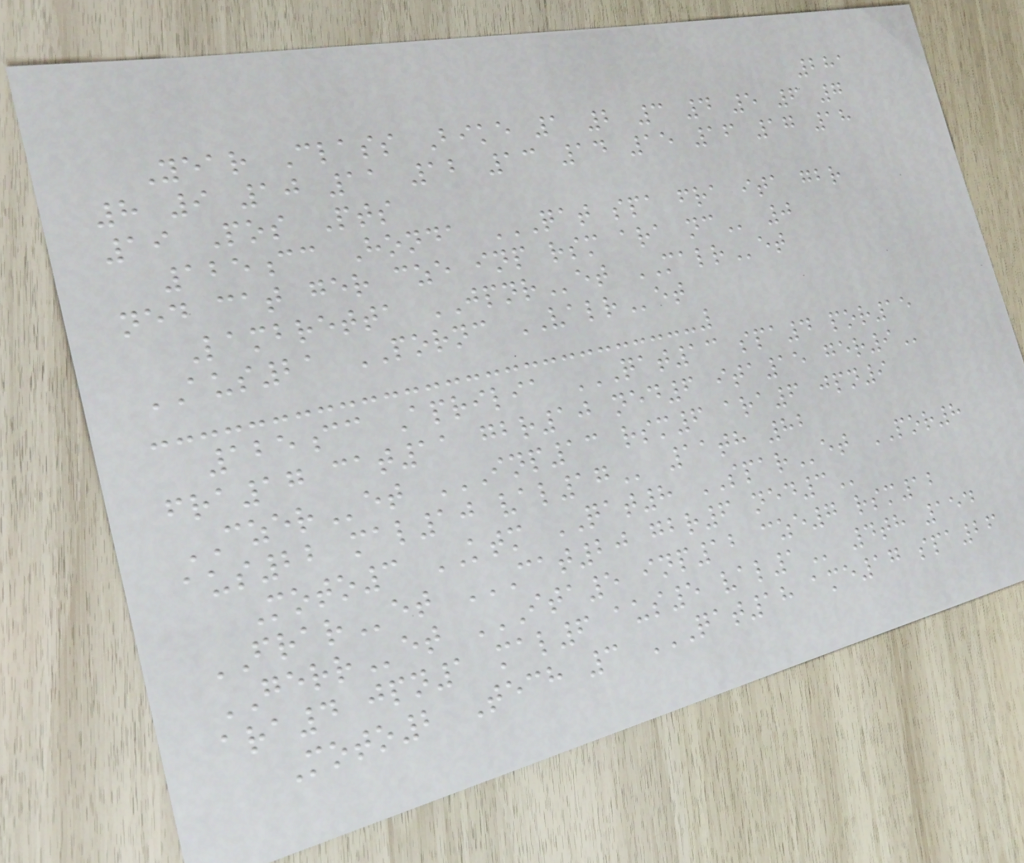281
Year Class Bike 1 2 3 4 5 6 7
8 9 10 11 12 13 14 15 16 17 18
19 Pos Pts
125cc Honda QAT SPA FRA ITA GBR
NED CAT GER CZE INP RSM ARA NC 0
Lambretta JPNRet MALRet
AUS21 PORNC VALRet
125cc Aprilia QAT13 SPA4 POR15
FRA17 CAT11 GBR10 NED6 ITA15 GER9
CZERet INP13 RSM6 ARA6 JPN9
AUS22 MAL10 VAL17 11th 82
Moto3 KTM QAT8 SPARet POR8
FRARet CAT20 GBR6 NED3
GERRet ITA5 INP12 CZE7 RSM12
ARA4 JPN1 MAL6 AUS5 VAL1 4th 154
Moto2 Tech 3 QAT18 AME17 SPA26
